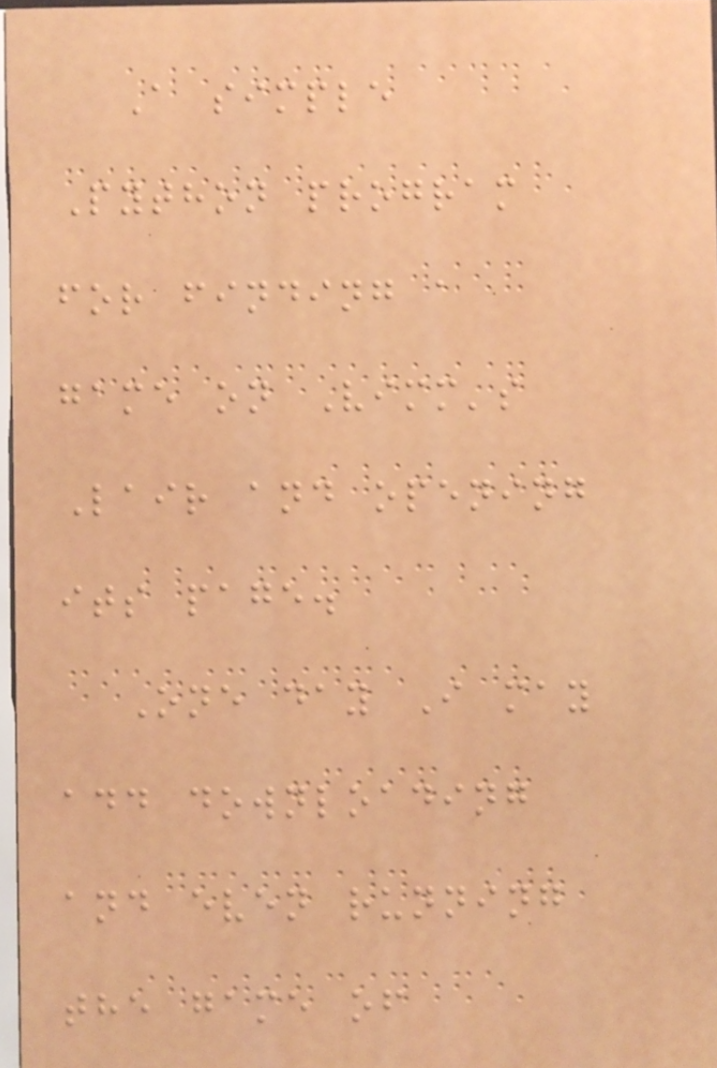A simple
Python program
for finding a
game on Vimm's
Lair and opening
its page.
One day I may
add downloading
and even running
the game of
